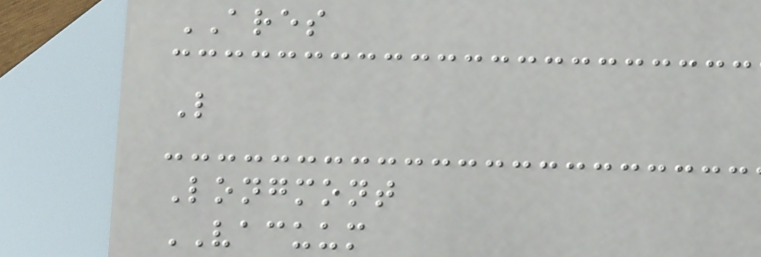ARES
L
Longmont
VACUUM
